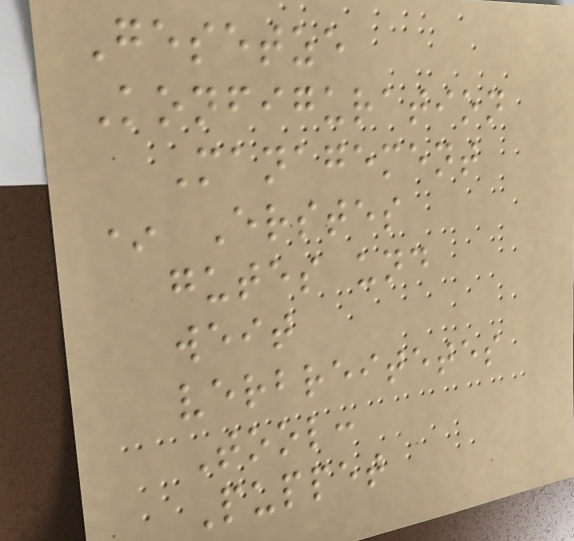Gesetze
Konfiguration
Management
* Erstes
gutes und
weit
verbreitetes
Tool:
Puppet
